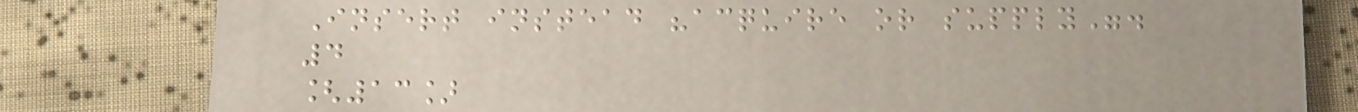Insert instead "acquire or supply".
4
[13]
